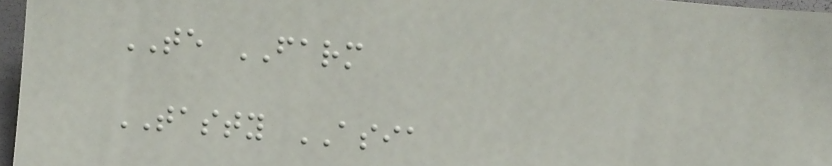TE FARM
TASTY ASIA
